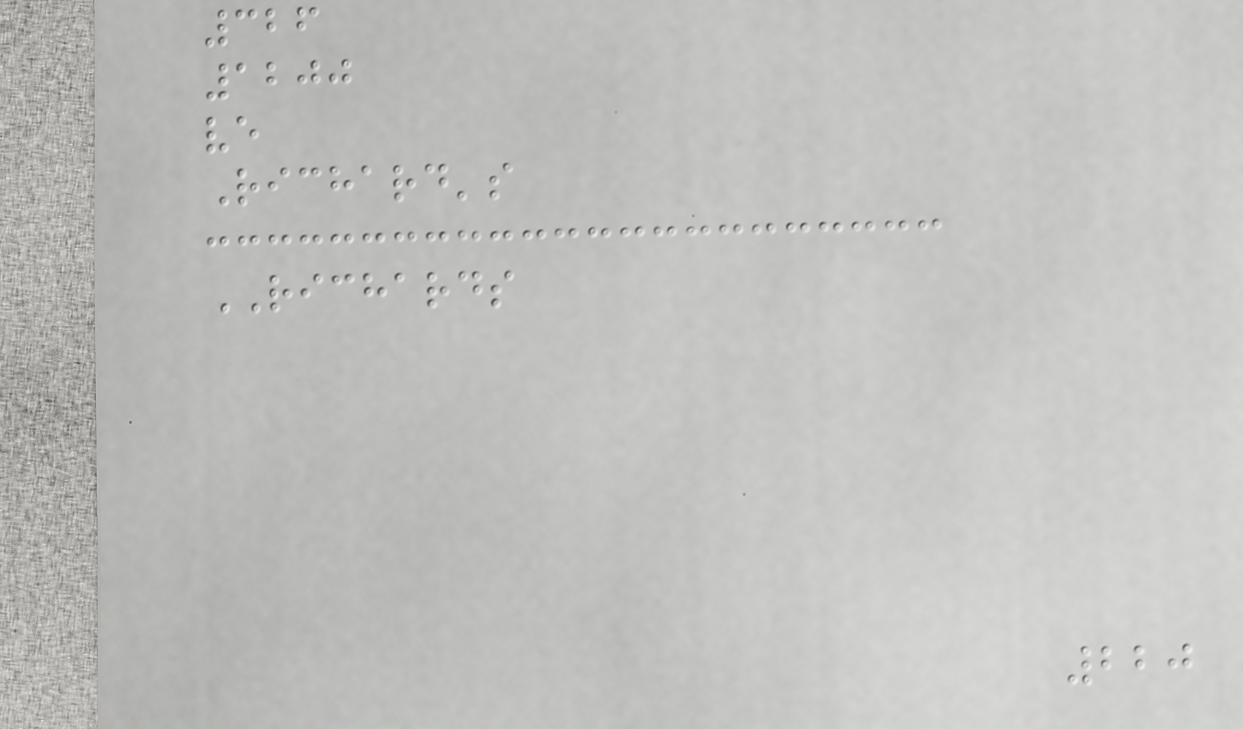326
1200
ve
Richard's
RICHARDS
220
